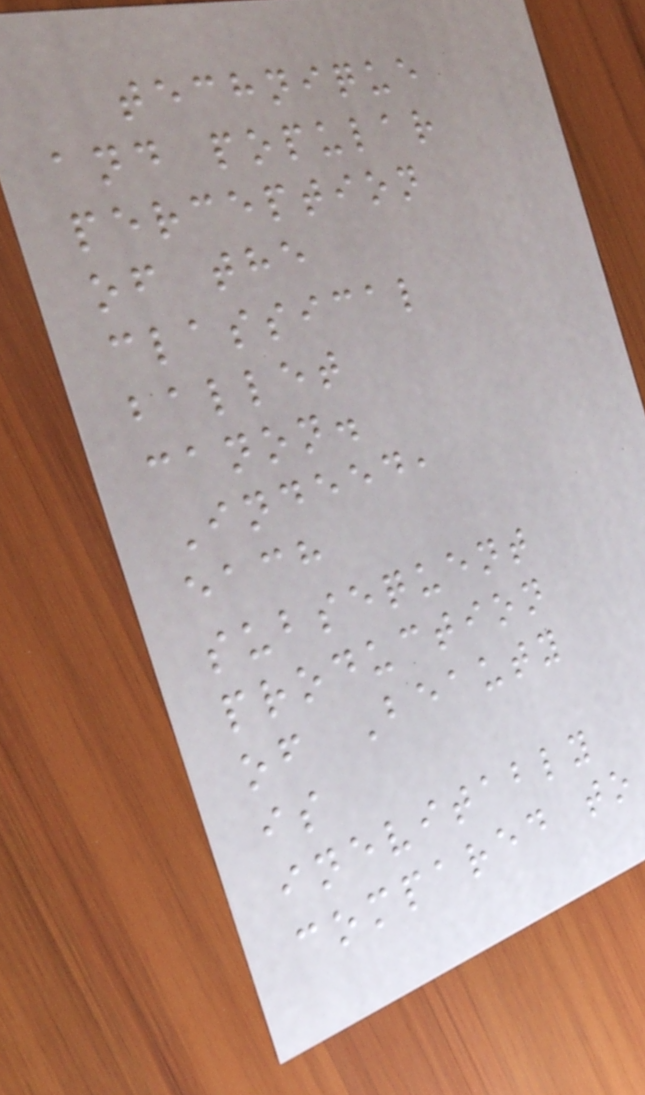technique
and popular
perception
of the
classical
ballet
canon.
Indeed,
each
subsequent
production
of Beauty
is
inevitably
compared to
